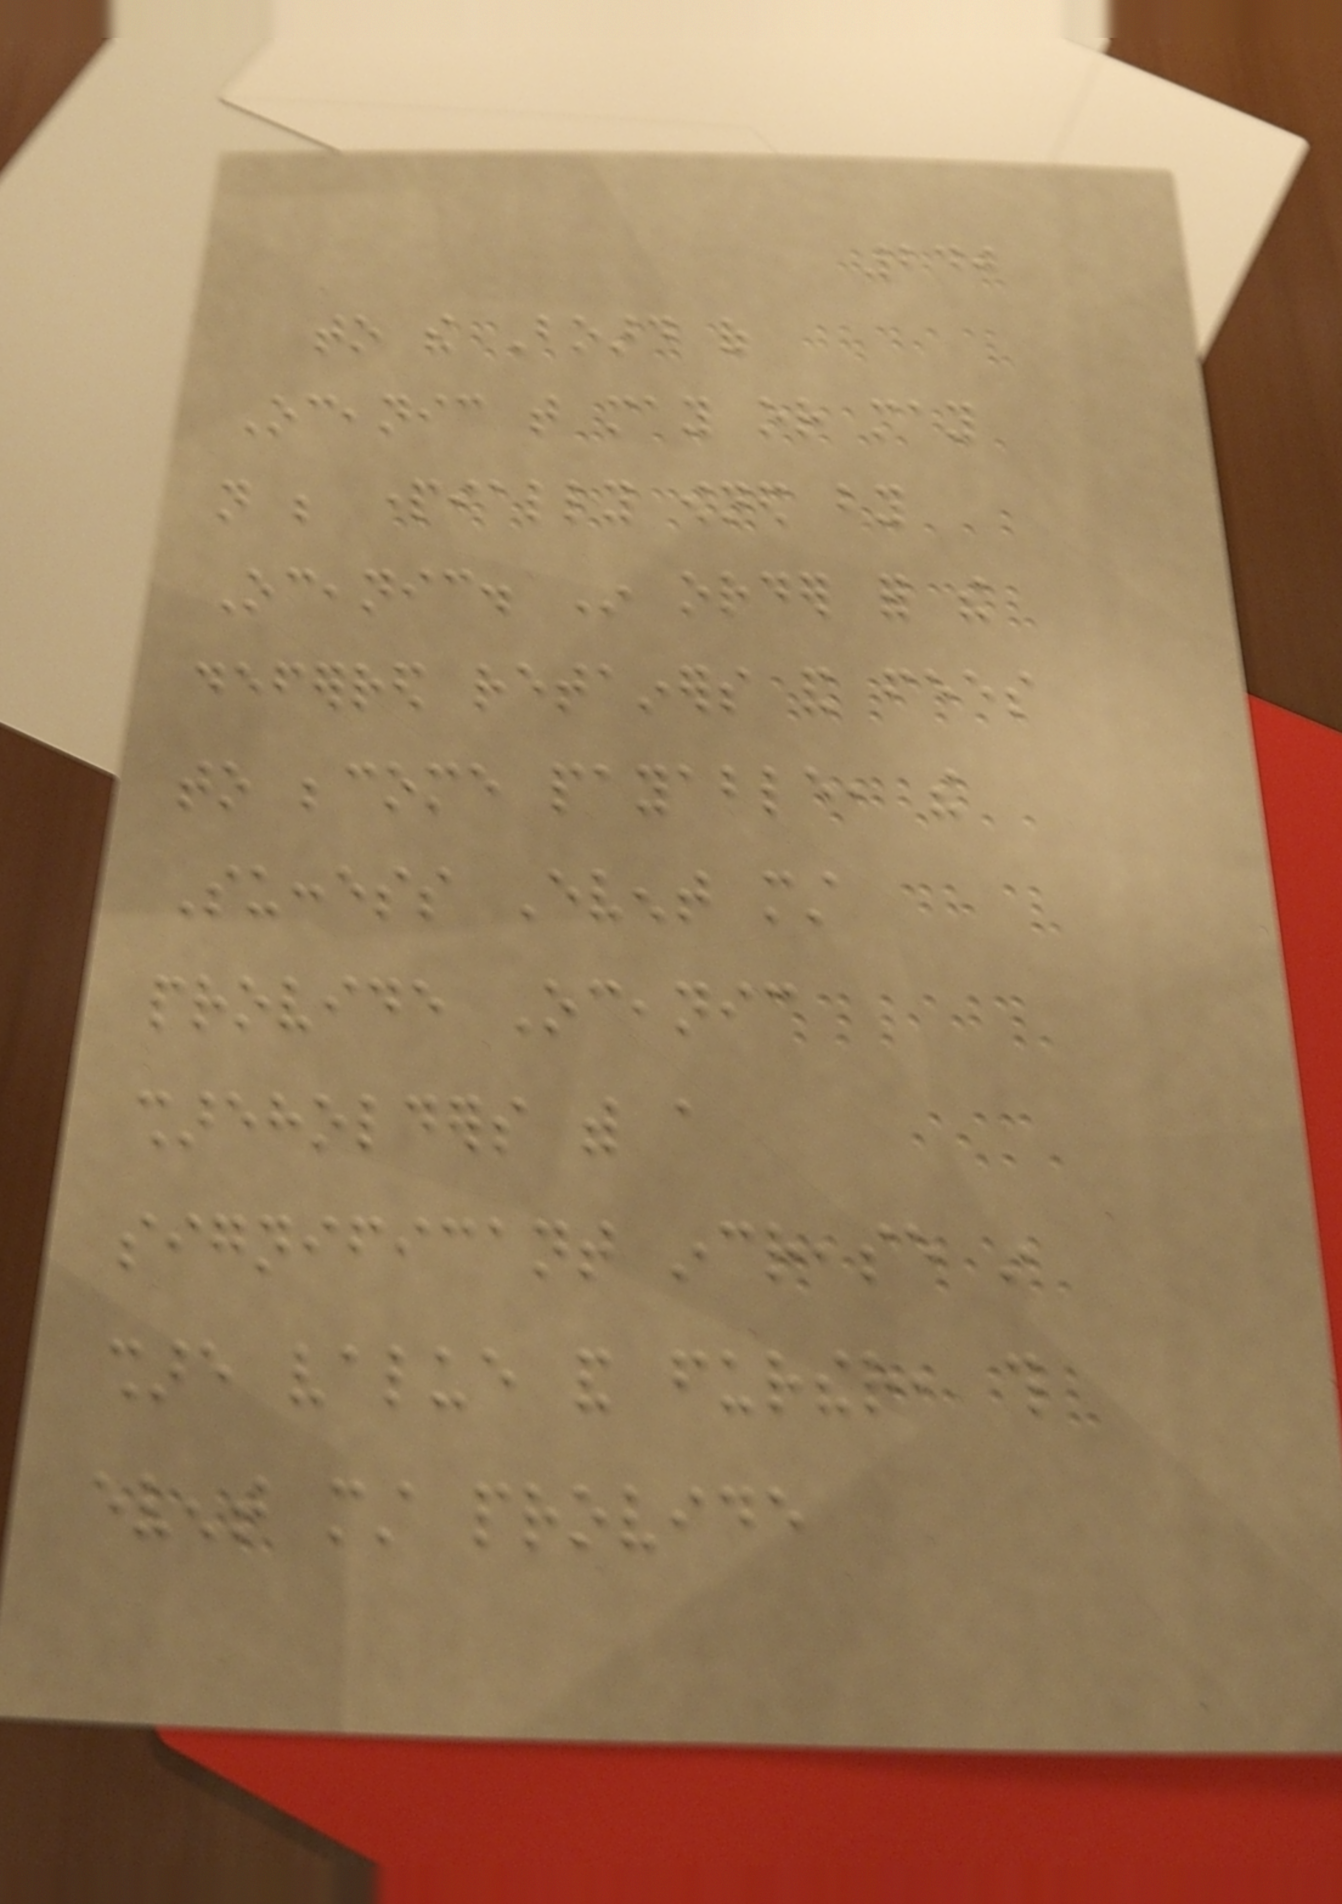240
to the Board of
Oceanic that may or may
not be partially owned by
Oceanic. In order for the
deferred retainers and fees
to become payable, the
Success Event must
provide Oceanic
shareholders with a
significant increase in
share value and further, this
event must provide
